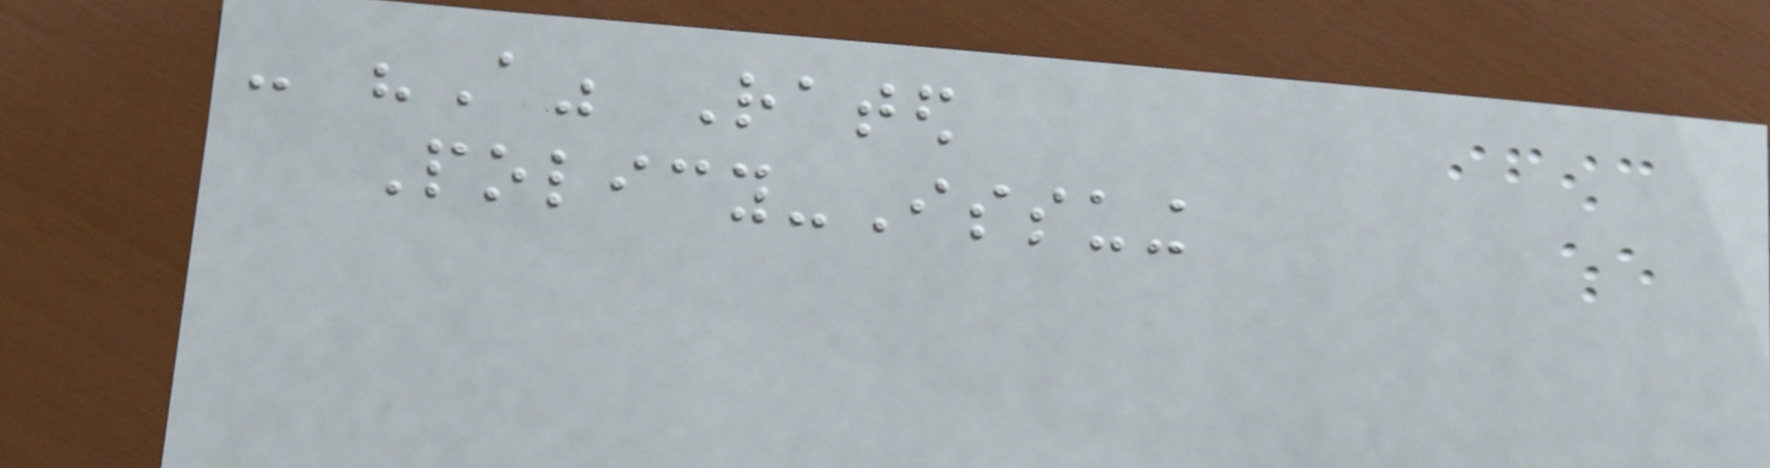- "A" Rated
Policy-Issuing
